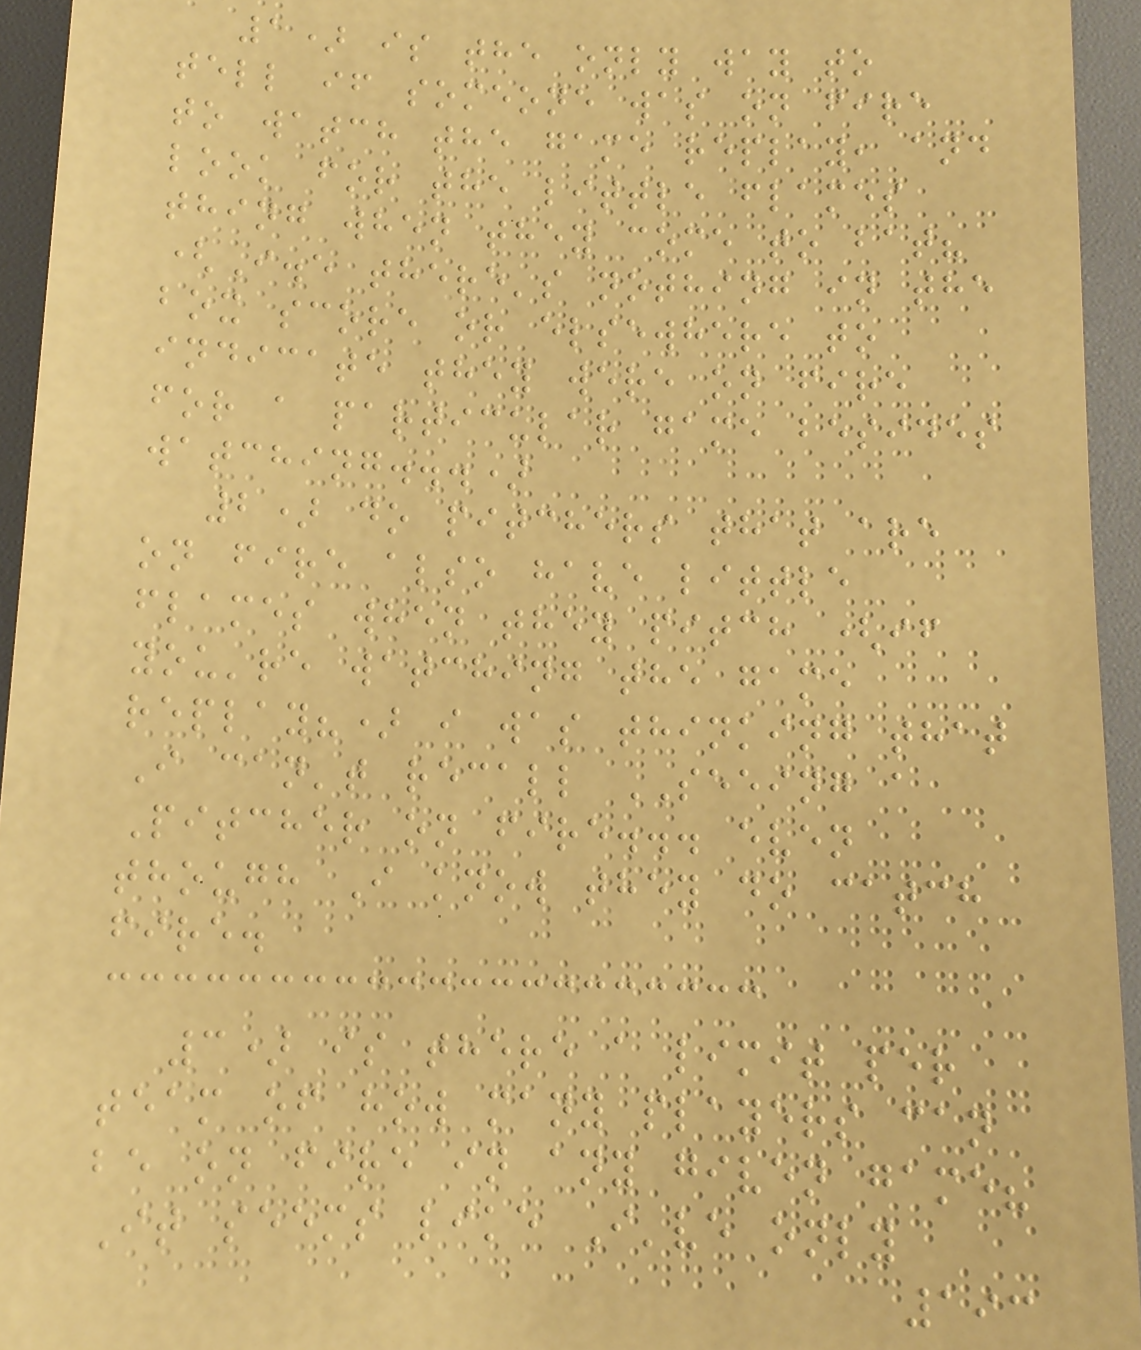1) is the only way to
tell if someone was on fire
to watch the game replay, and
look for the little flames
thing when they come to bat?
(I.e there's nothing in the
box score or elsewhere to
indicate they were on fire
for a particular game besides
watching...)
2) do pitchers that are
on fire also have little
flames when they pitch (if
you're watching the game
replay?) i was thinking that
I can't recall SEEING a
Pitcher on fire... even
though I know they do catch
fire.
3) is there a limit per
team of how many players can
be on fire in any given game?
It seems like I've only
193
